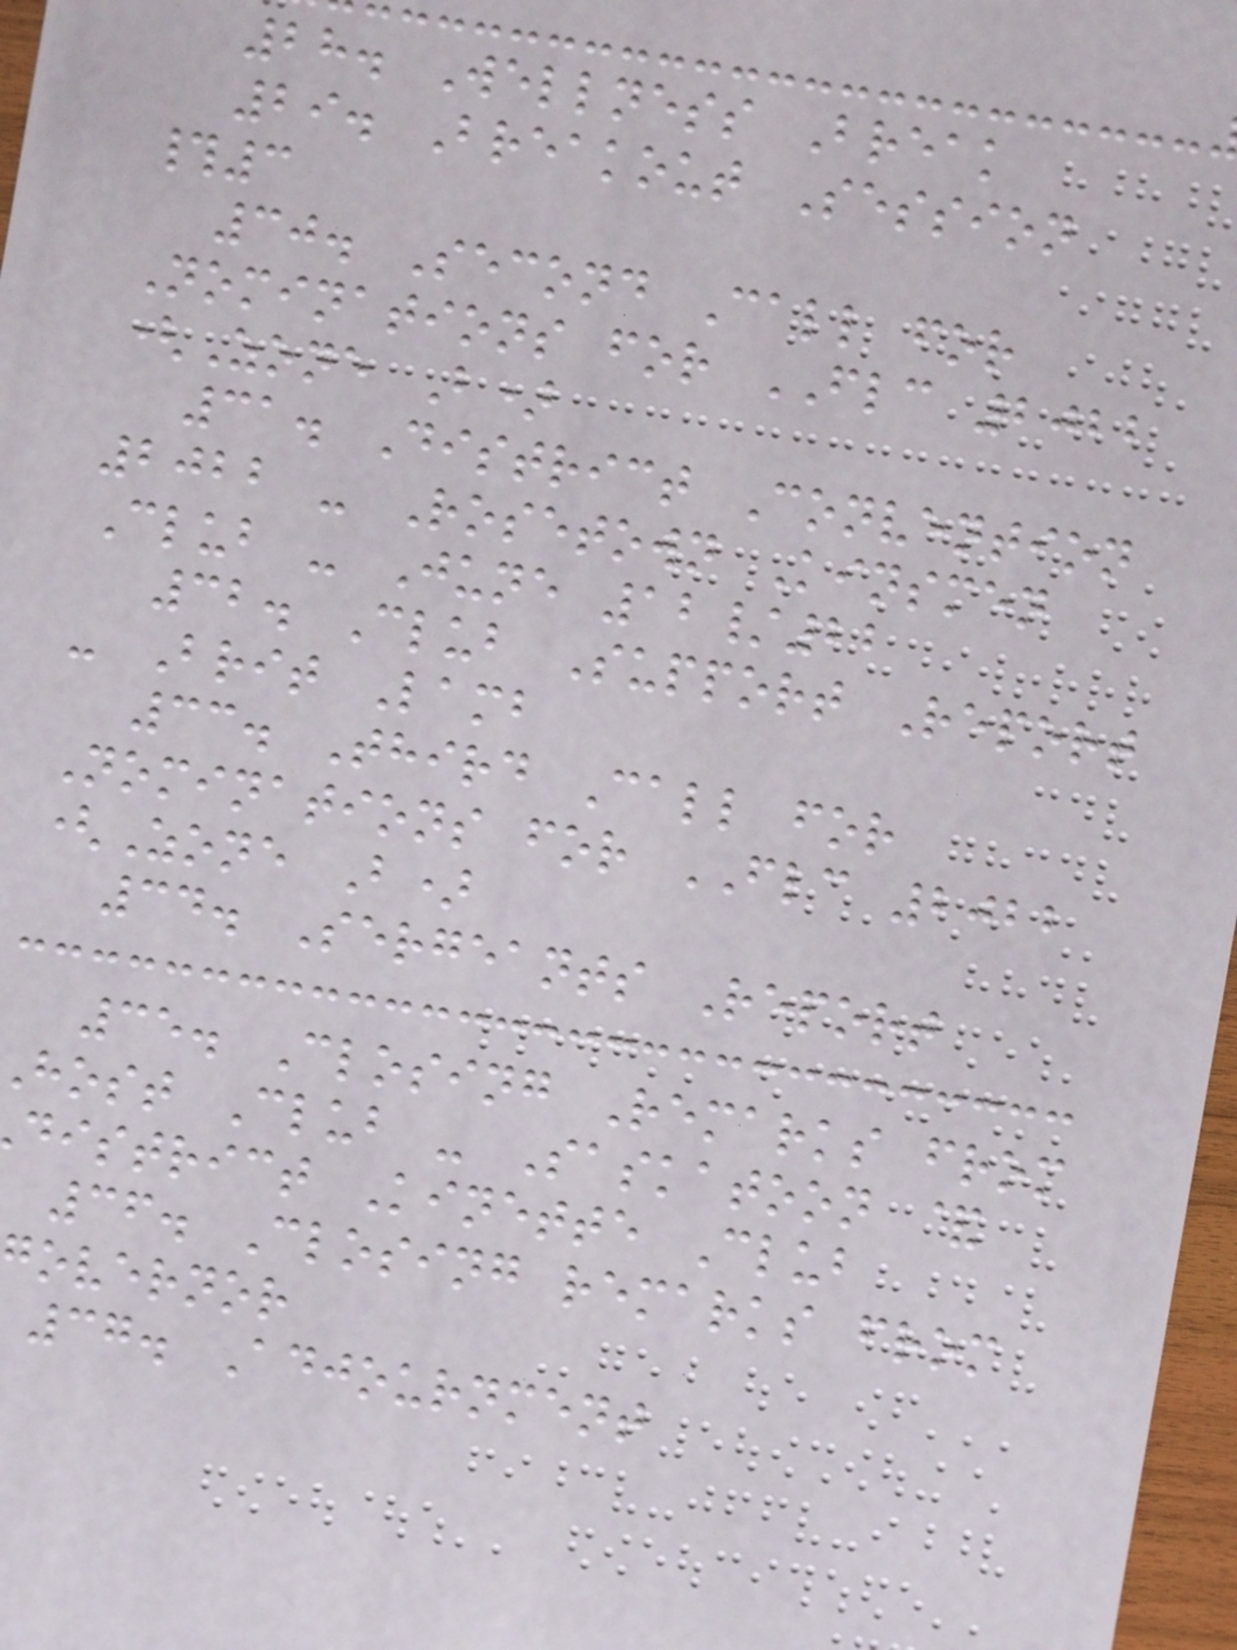28. Wellness Break
29. Breakout Session
#3
30. Second Call for
Nominations for FLC 2022
(Zone B)
31. District Convention
2022 - Rosetown Kinsmen
Club - June 12/22
32. Club Support Report
- Brit Lamb
33. Third Call for
Nominations for FLC 2022
(Zone B)
34. Sergeants Report
35. Closing Remarks from
host Club - Saskatoon &
district Kinette Club
36. Closing remarks from
overnor
37. Adjournment
